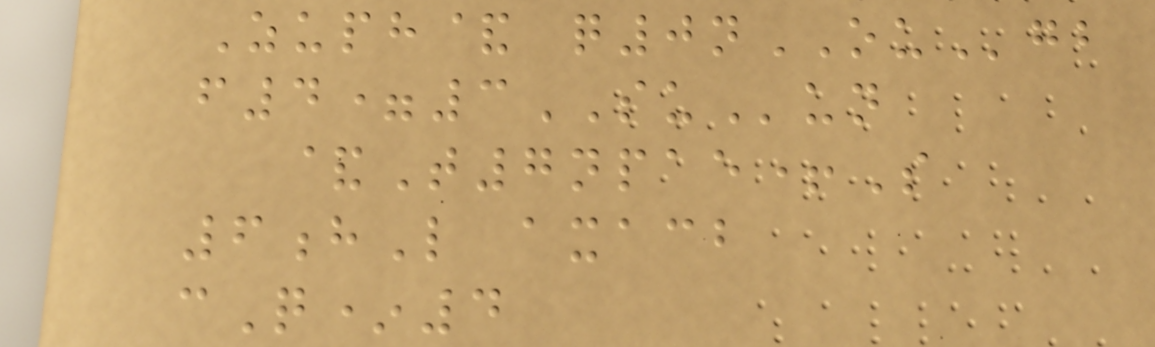Zuph& q0nOUgb
f4=3SUun
&T7npae+S
6hL axacb
cQ*4
